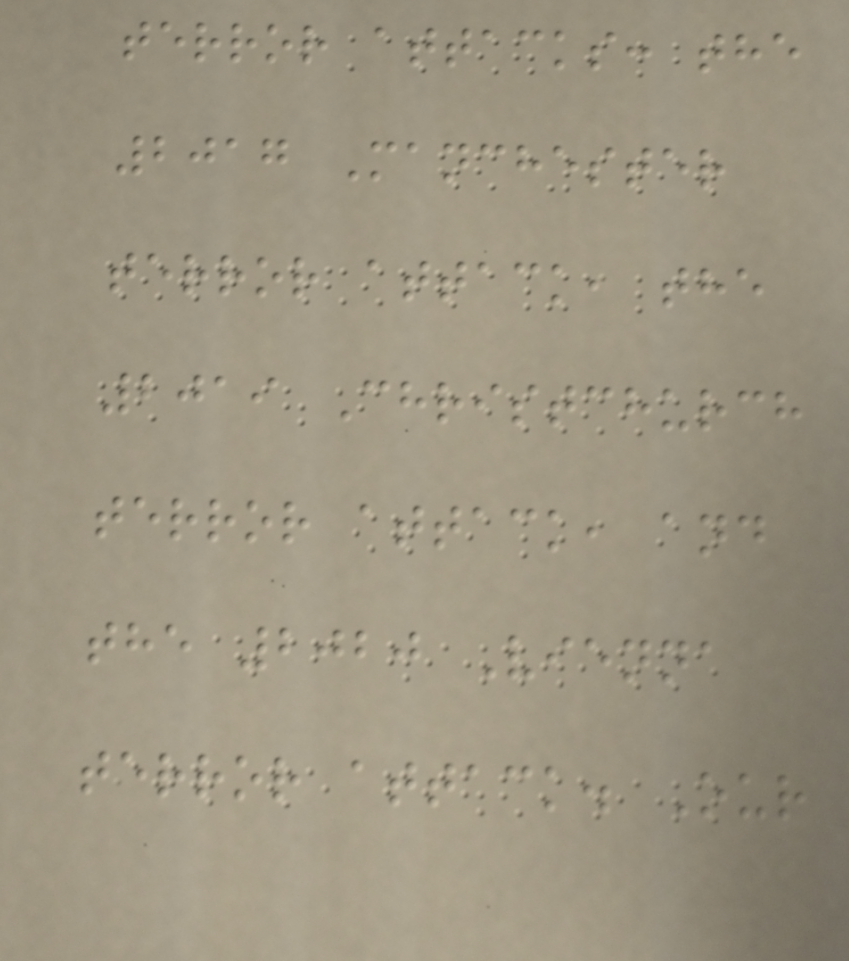terror attacks: the
2017 Manchester
terror attack, the
2019 Christchurch
terror attack, and
the 2020 Vienna
terror attack. Our
